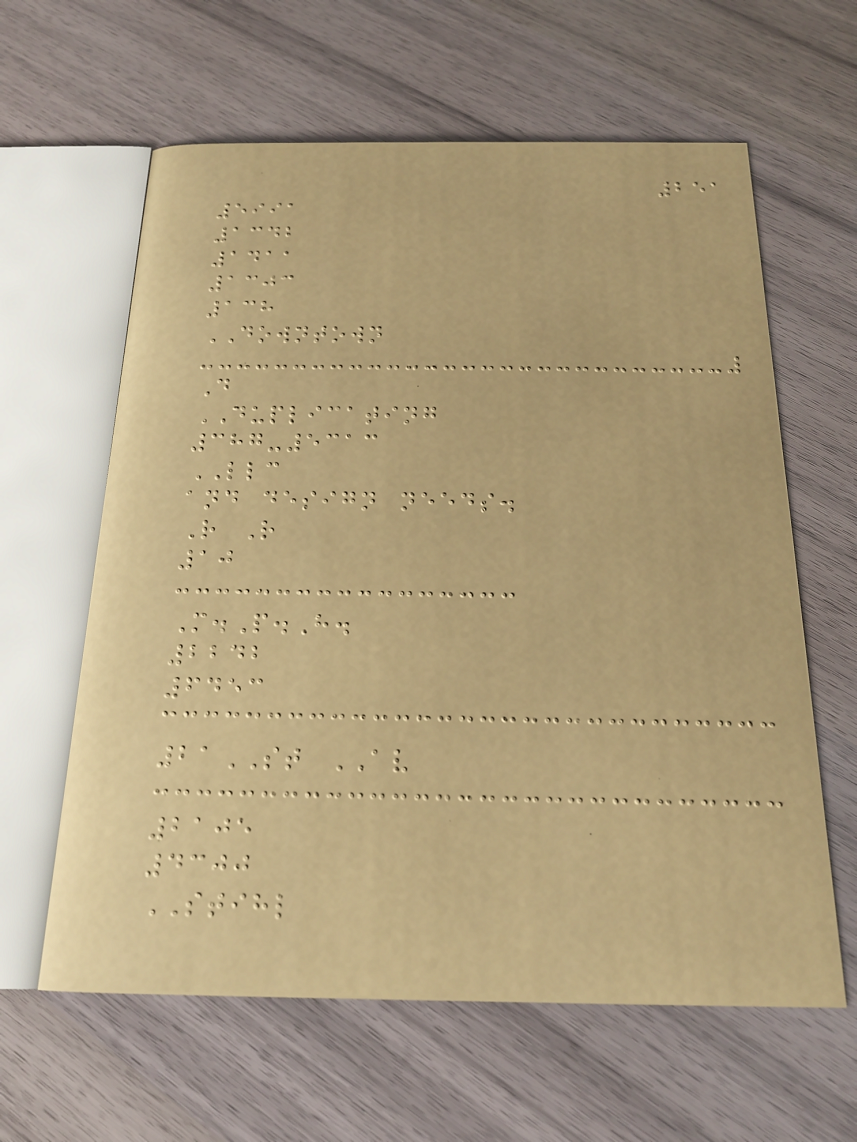251
5991
1342
1411
1303
138
DOWNTOWN
D
DUPLICATING
387-5313
LLC
and design needs.
R R
10
M.P.H.
2242
6453
21ST AV
2105
4300
STIHL
